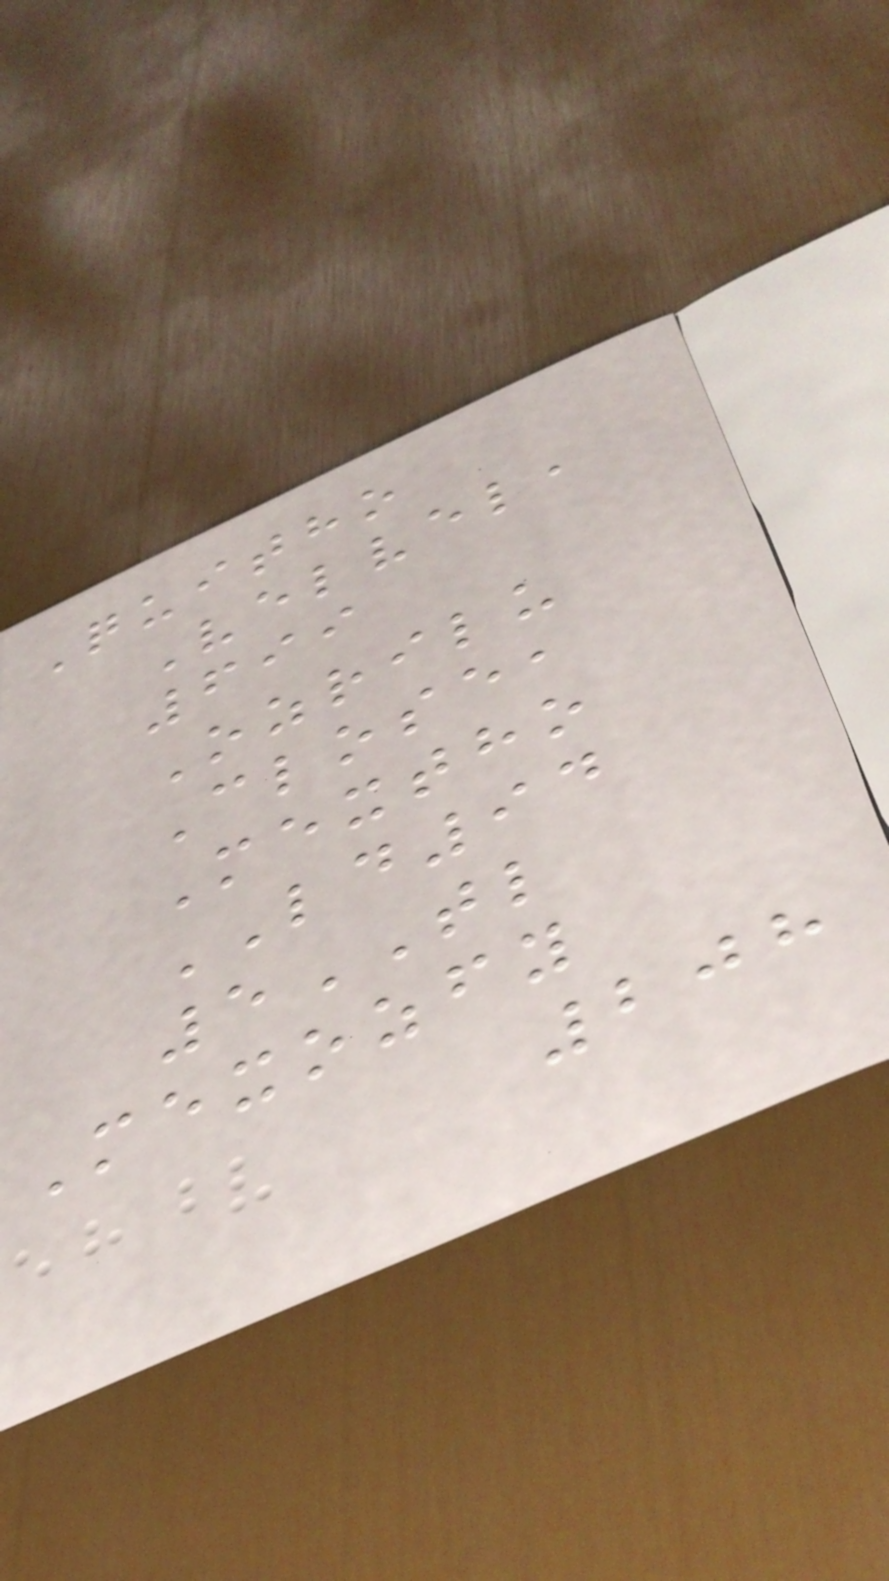Quitho
Velvel,
699
Ozrilu
Close,
Mextho
LD94
5TL
Mexozfy
208
